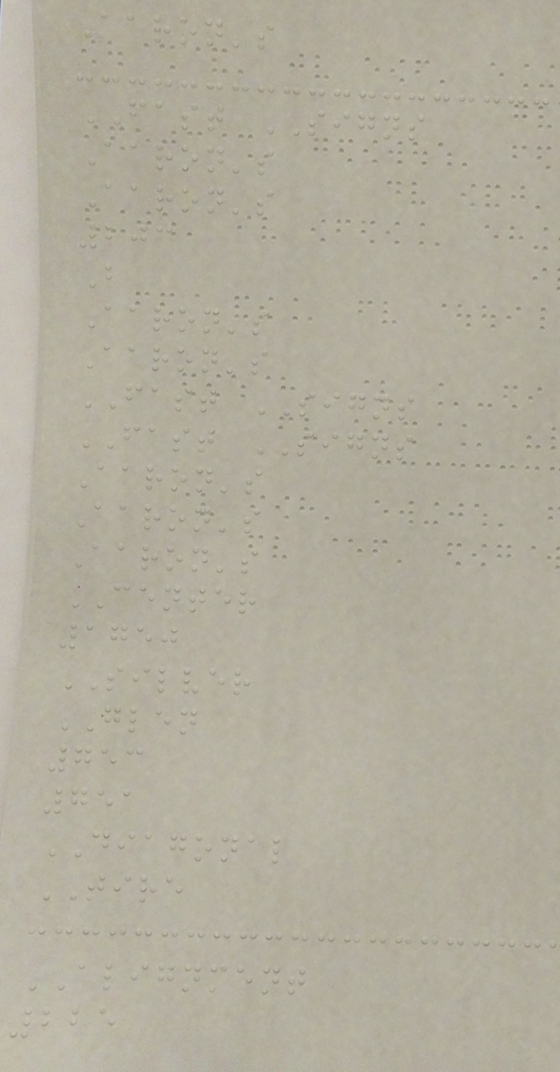Aaron's
FAST SIGNS
Aaron's
Aaron's
203
B
Aaron's
Aaron's
FAST SIGNS
FAST SIGNS
Aaron's
Aaron's
Aaron's
CENTER
1750
SILVER
GLEN
753
751
DIAGONAL
TIRE
ALIGNMENT
225
